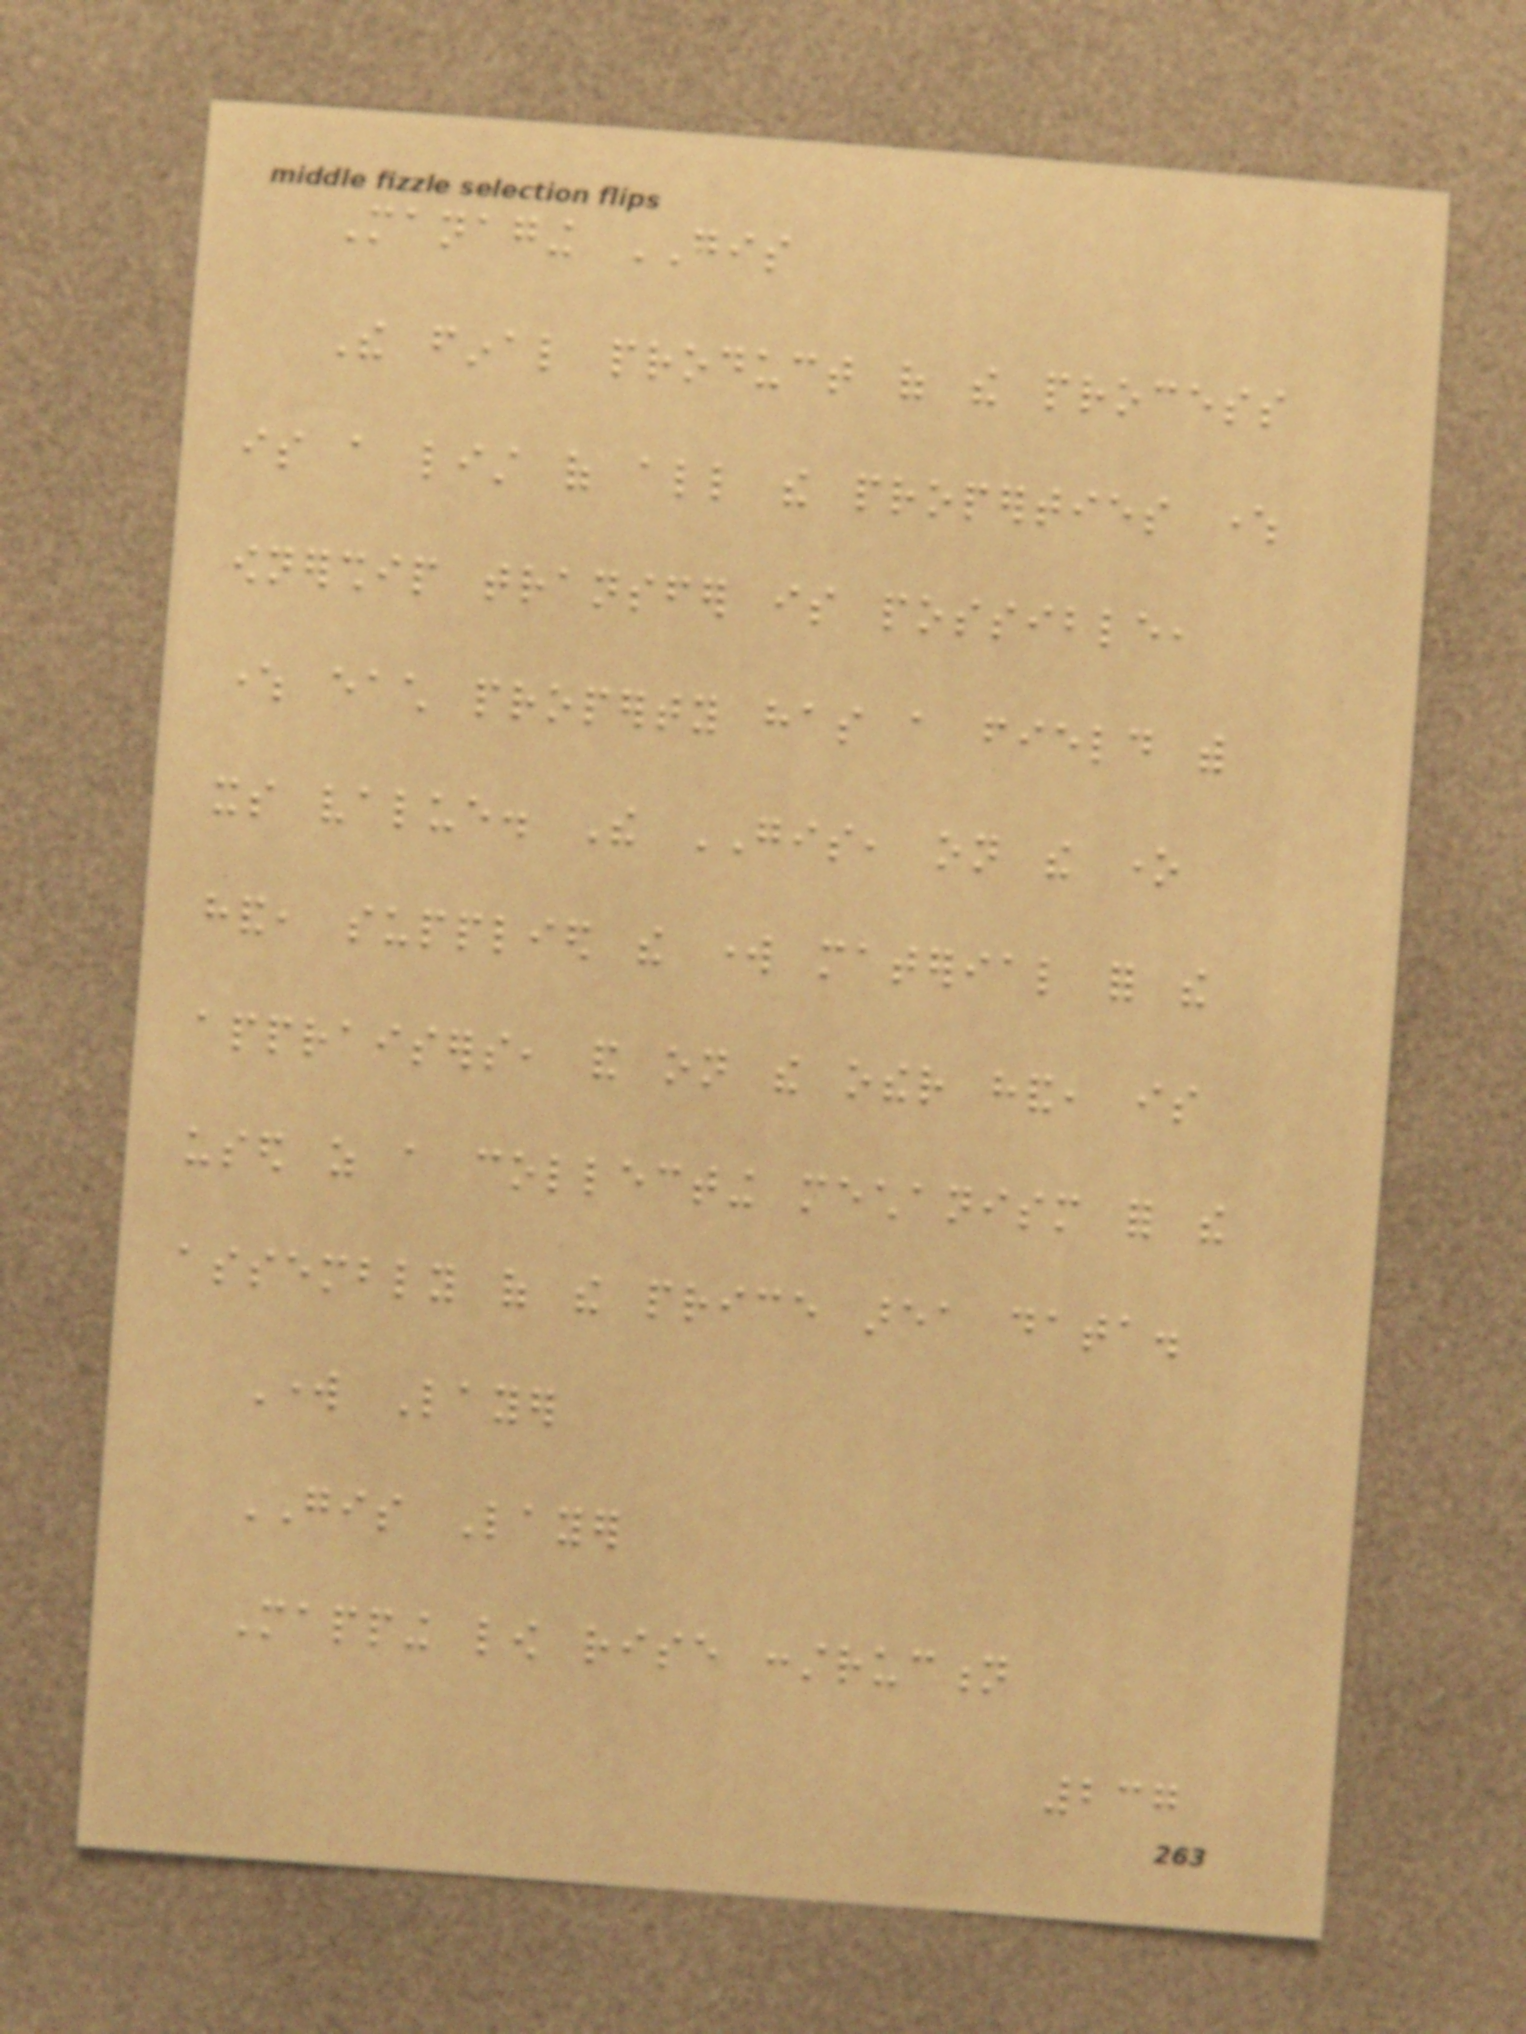Managing GIS
The final product of the process
is a list of all the properties where
ownership transfer is possible,
where each property has a field with
its value. The GIS, on the one
hand, supplied the work material for the
appraisers, and on the other hand, is
used as a collecting mechanism for the
assembly of the price area data.
Work Layer
GIS Layer
Mapping low rise construction
237
